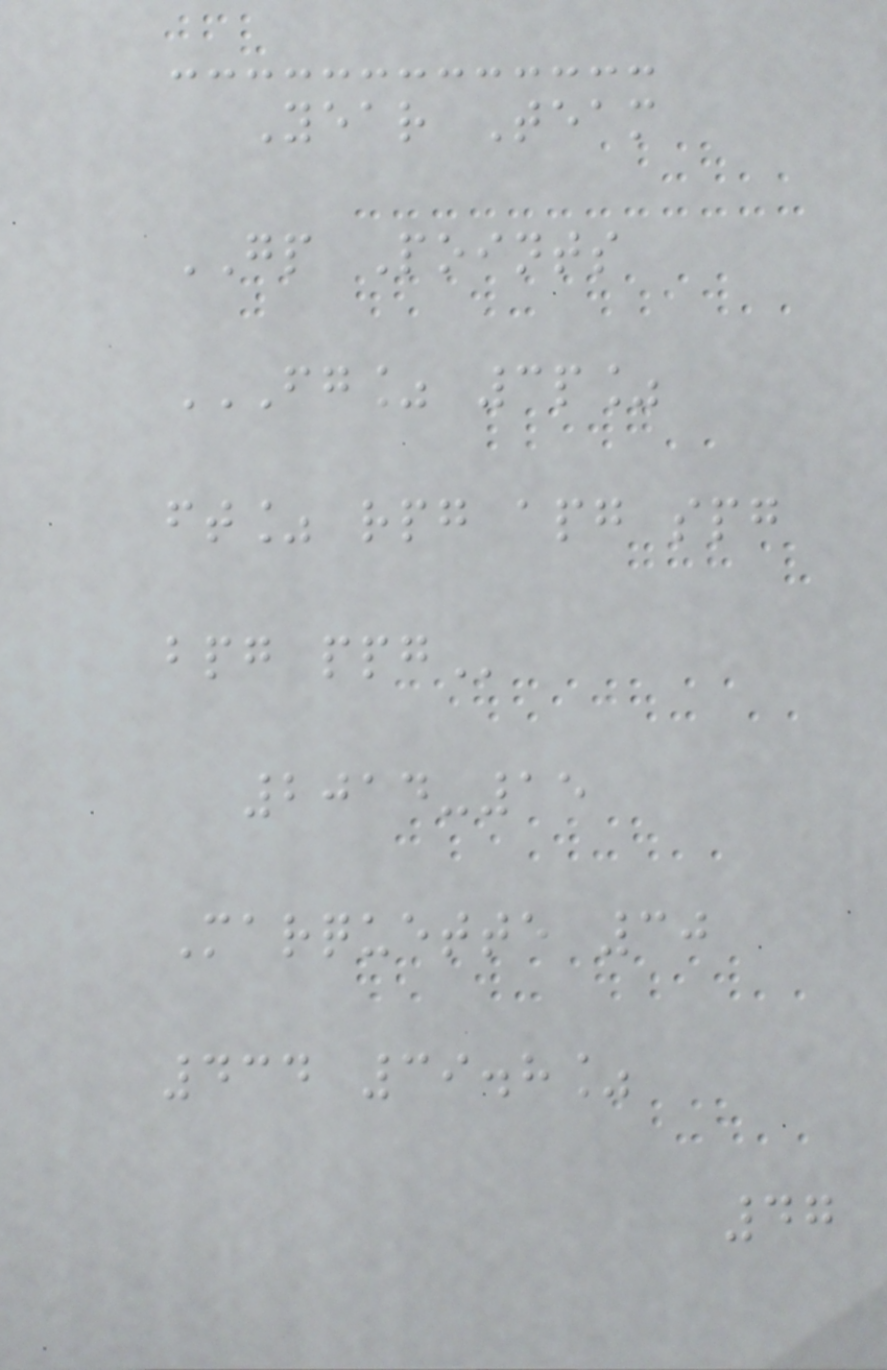Year Team
GP Points
FG% 3P%
FT% RPG APG SPG
BPG PPG
2014-15
Marquette 30
434 39.8%
47
